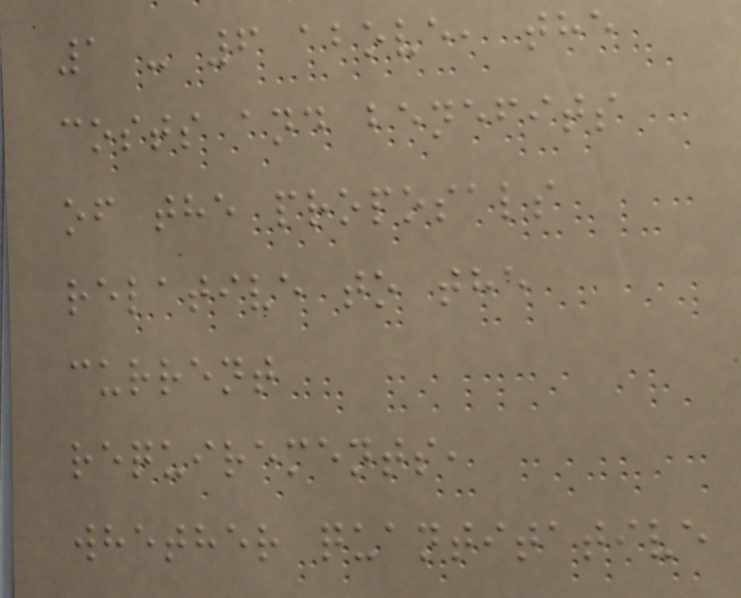1 - 6 above, the
costs and benefits
of the proposals
relative to the
current
requirements,
whether quantitative
